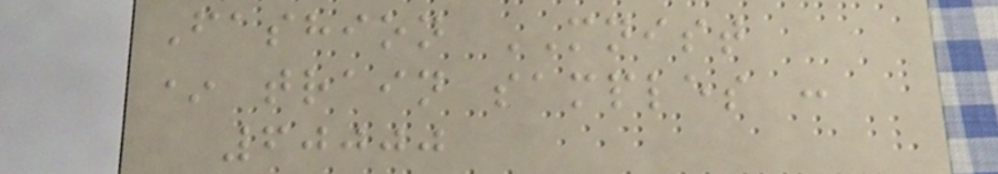Fashion MNIST
* train samples :
60000
